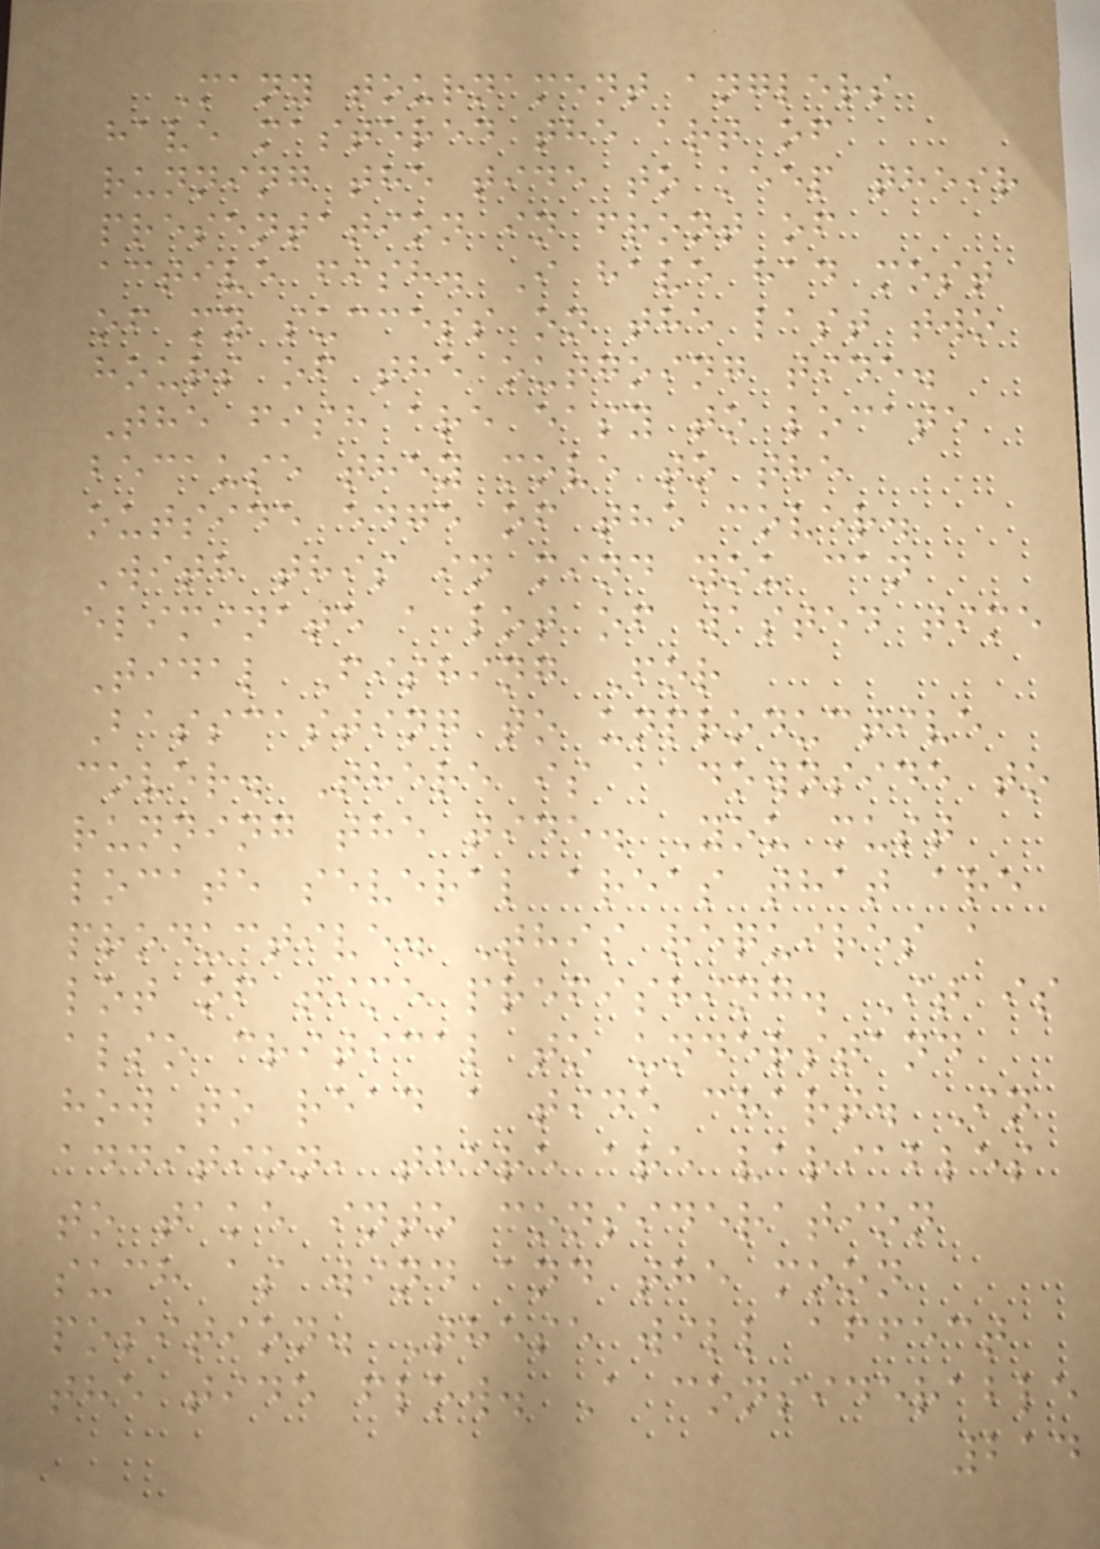Many tournament anglers
have mastered the art of
running the tide to keep their
presentation in front of
active fish. I have had most
of my success on the last two
hours of the outgoing tide.
The fish are easy to locate
because they move to the
outside edge of the cover.
With this in mind you can
eliminate a lot of wasted time
Tidal Fishing For
Basscasting to unproductive
cover. There is a downside to
running the tide. You must
locate several areas that are
productive. This requires a
lot of time prefishing. It is
also critical to understand
how to read a tide chart. In
addition, there are variables
to take into consideration
such as wind and the moon
position. These will affect
the tide flow. A considerable
214
